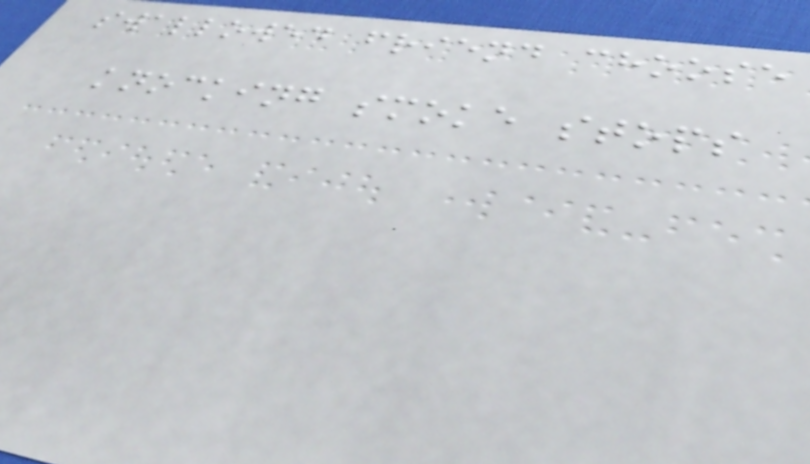swallowed friend choose
knocking smoke stops
